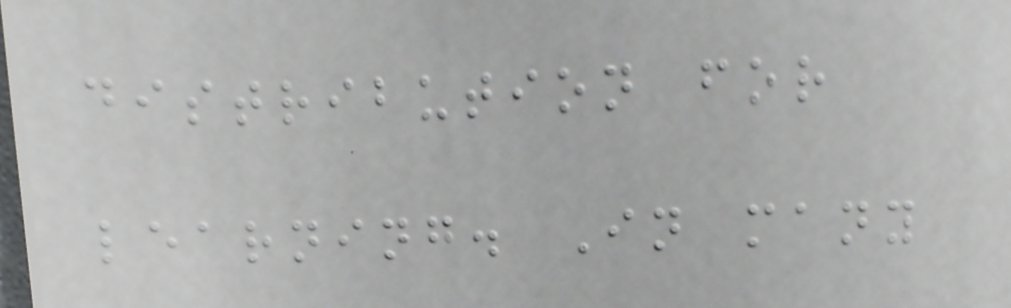distribution for
learning. In many
